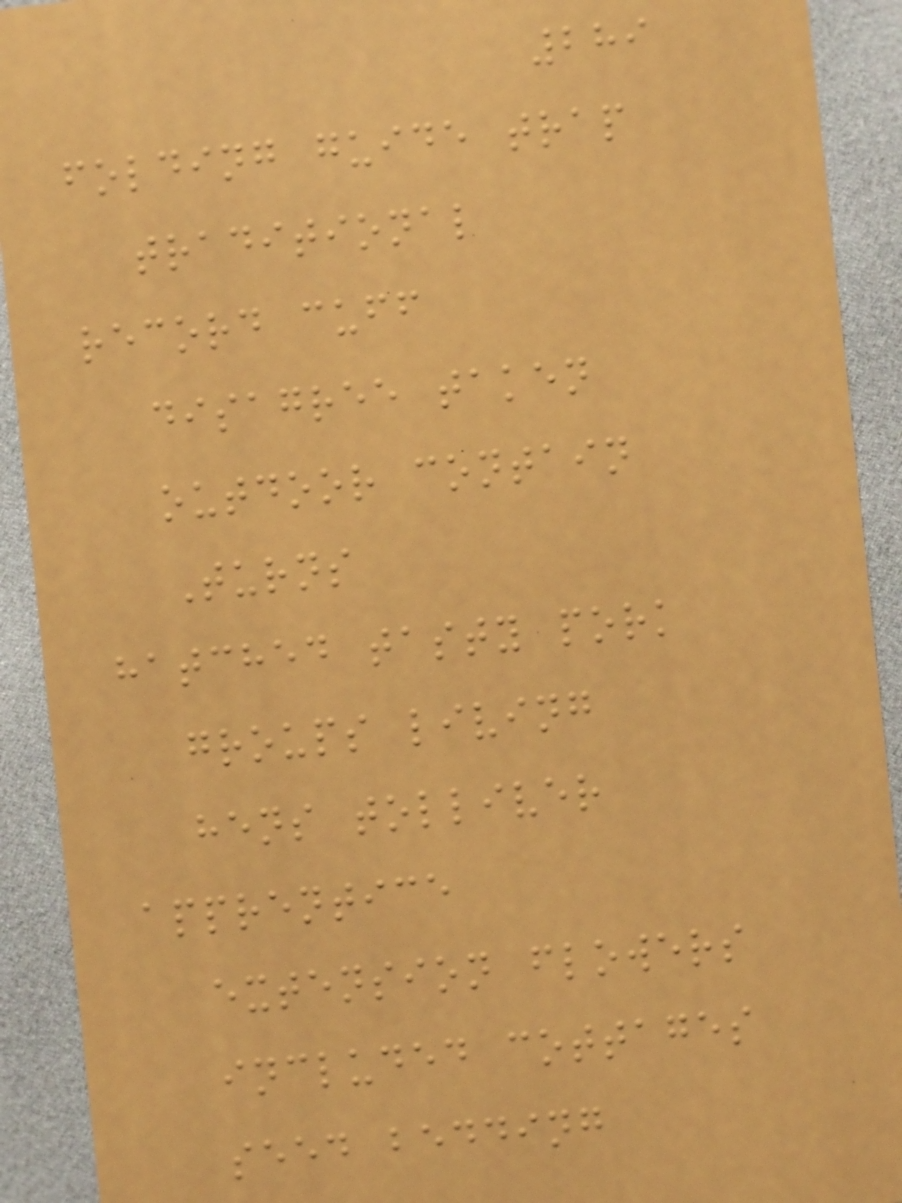289
folding guide trap
traditional
record cuff
disagree taken
outdoor contain
Turns
hatched tasty pork
groups living
hens tolliver
apprentice
extension flowers
included cottages
seed bedding
